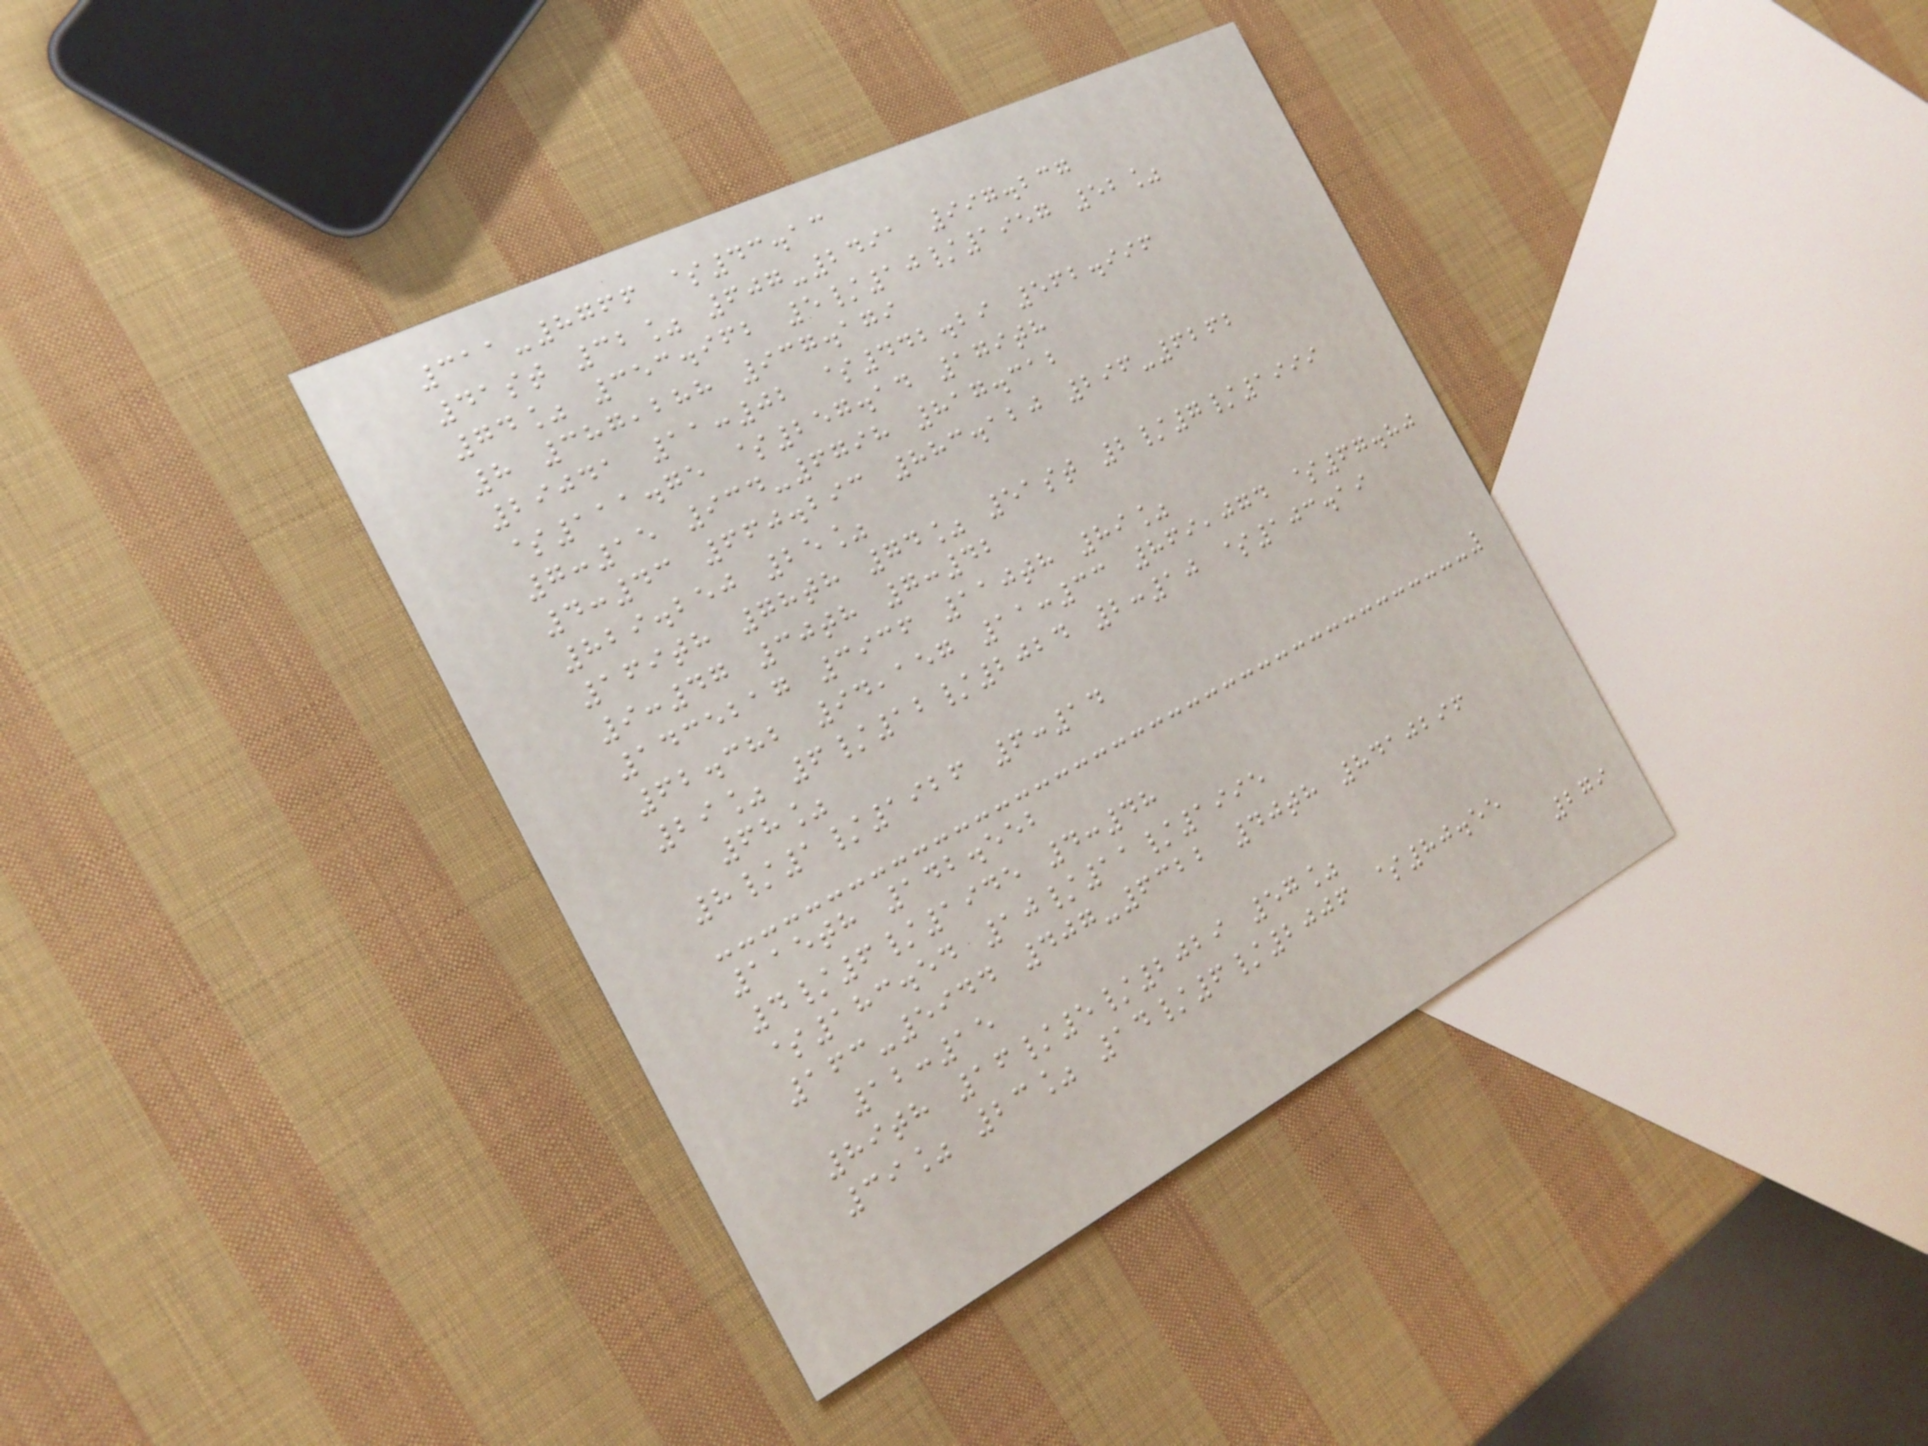311-8766 $43.13
41st 32% 607-2491 997.237
74% 353.962 5/10/1957 52%
8 387,288 937.179
29041 11:02 $442.29 562.996
$111.75 $257.14 179th
7:15 934-6798 817.312
4:43 660.293 883.120 296-6262
829.250 25%
169th 78th 74% 51st 2/7/1999
9:47 30th 7:42
1435217 3936 110th 89%
62.382 94,157 11:33 869,074 $67.80
29% 6/12/2024 2:10 $103.19
68%
8/1/1926 6:14
115th 142.552
4/6/1945 4:48
$183.54 10/11/1995
163-5944 407-6322 40th 8410296
12:15
89th 16/5/2029 57%
39% 23% 14/6/2006 $80.55
279
